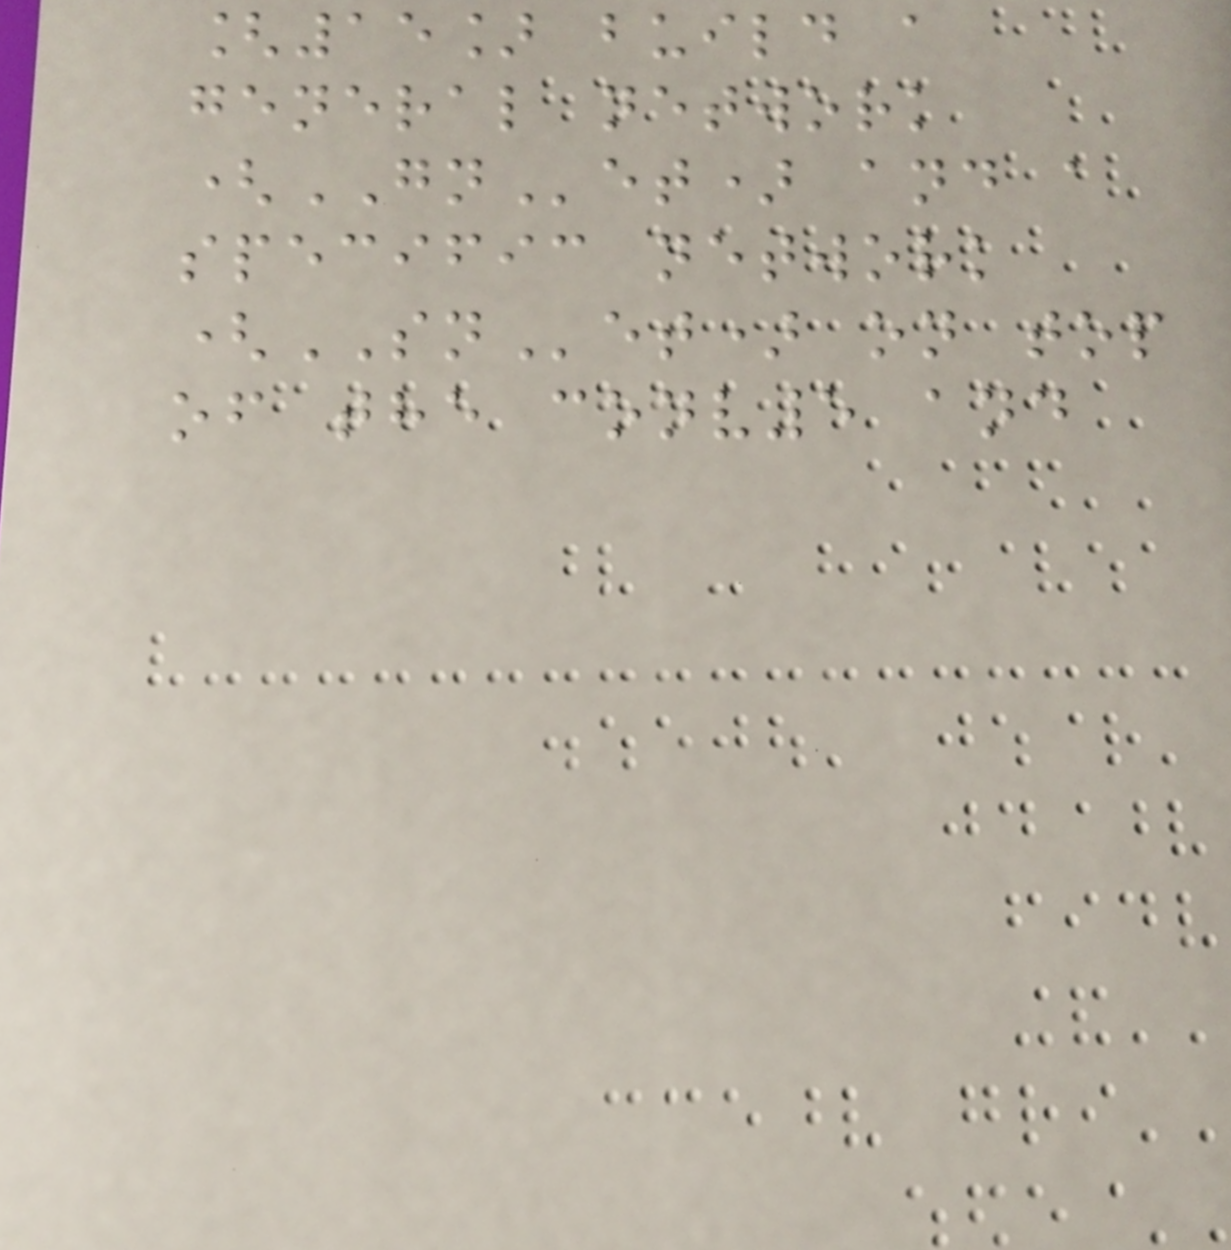[15] build a
general network
(GNet) and a
specific network
(SNet) on top
of the conv5 and
